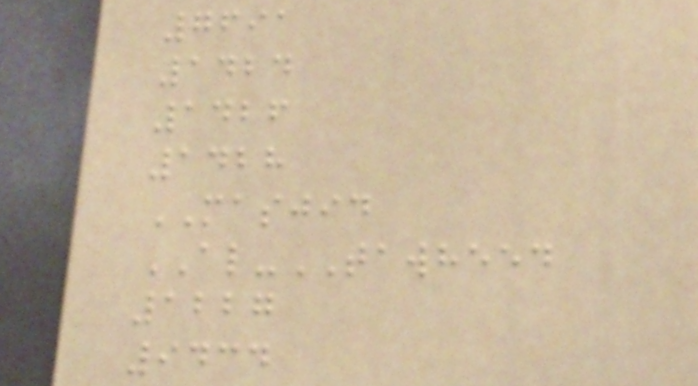7691
1424
1426
1428
MASJID
AL-TAWHEED
1227
9434
